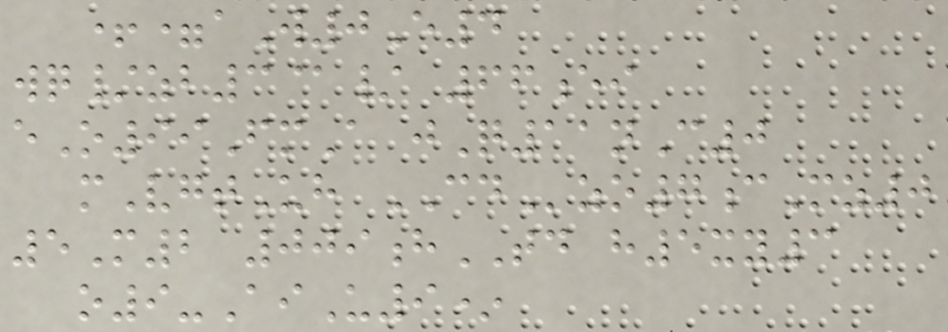+=aW0E4
wq/zb3@/ 66ei
eO99FmA jQ11nC0
mVgtUh CDzo7cMz0
5M2 009hTD h5xy3
o9-AiU9*
